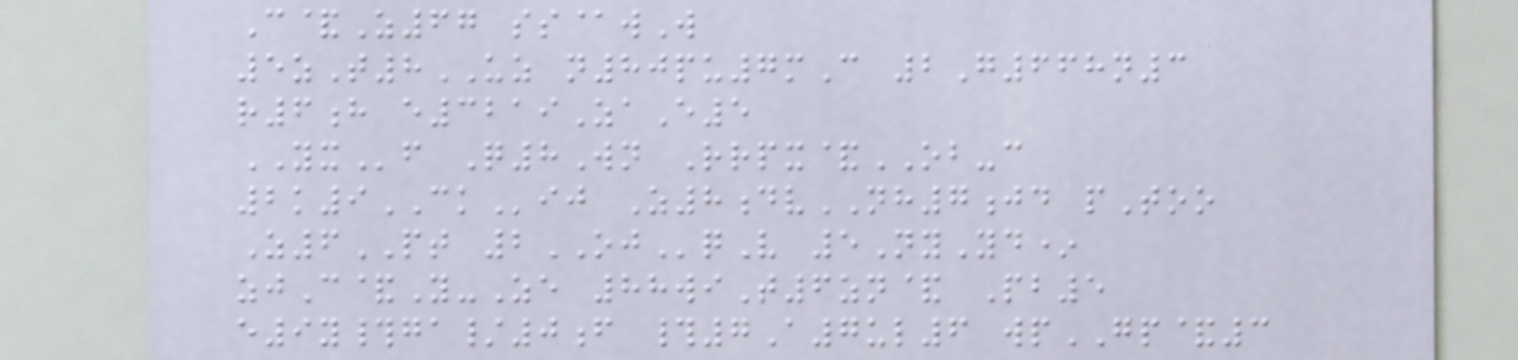C&Z67 ss@wW
5zT8UZ n80pu7mC 2G668n3
r6h e3219ZaE5
YXf Q8Wn Rrpx&OB-c
2k9CKij Z8dvNH7jd pToo
Z6PT 2OJqV 5NyYd*
zjC&Y-Ze 88wiT6zn& Pb5
e9y#ga/0f #7A7ul6 wpGP&3
